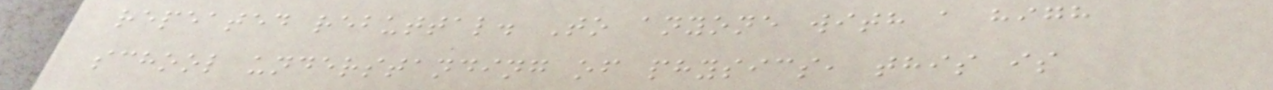repeated rebuttal. To anyone with a high
school understanding of physics, this is
